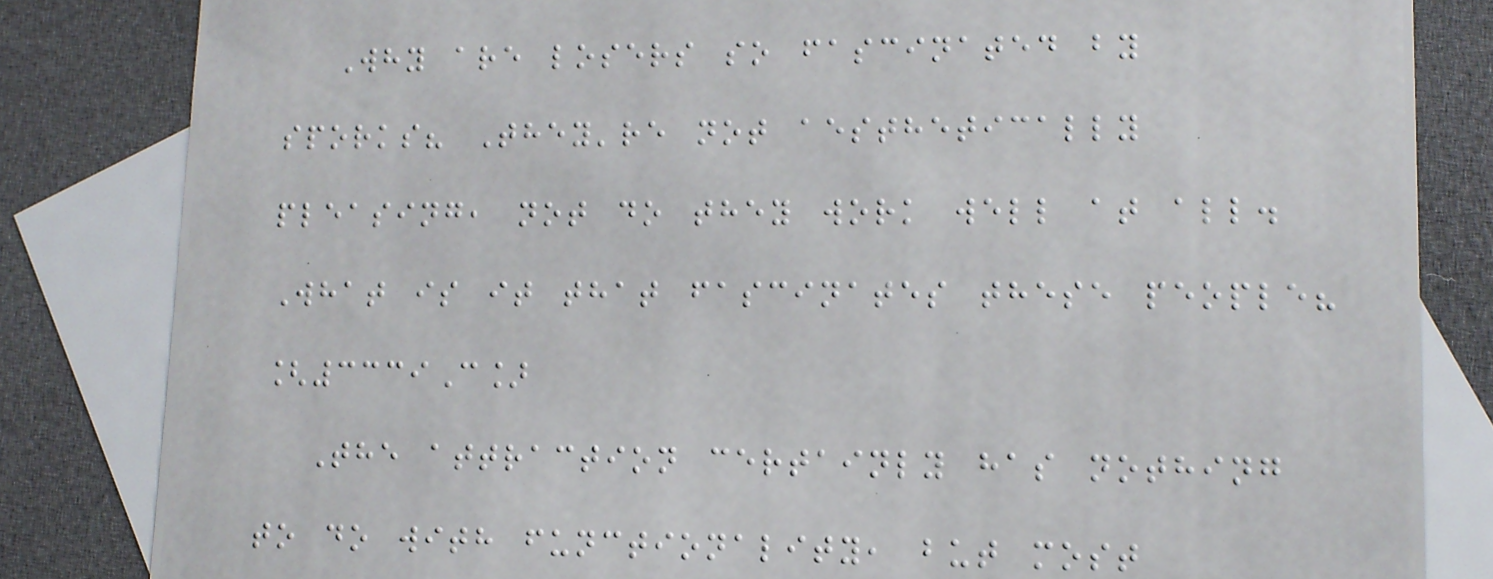Why are losers so fascinated by
sporks? They're not aesthetically
pleasing, not do they work well at all.
What is it that fascinates these people?
[3339C]
The attraction certainly has nothing
to do with functionality, but most
